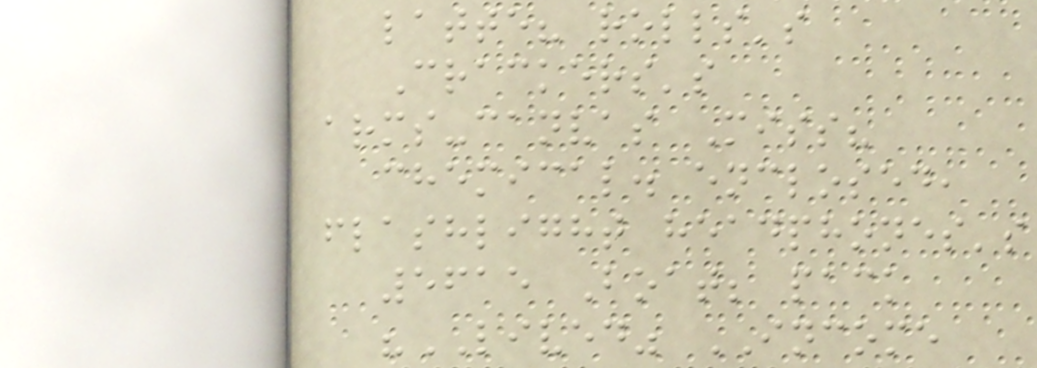latte? rolls's
Crackers's
arms-canvas Miss?
chemical. enclosed,
flashlight headphones's
5615 Boat; pack
"LIVED" INCOME
